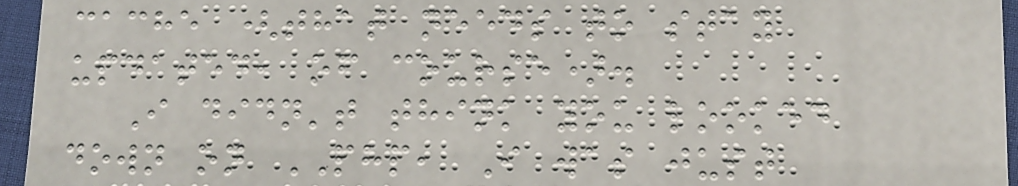cache (that needs to stay
updated, of course).
I didn't think you looked
down on PHP, I was just
